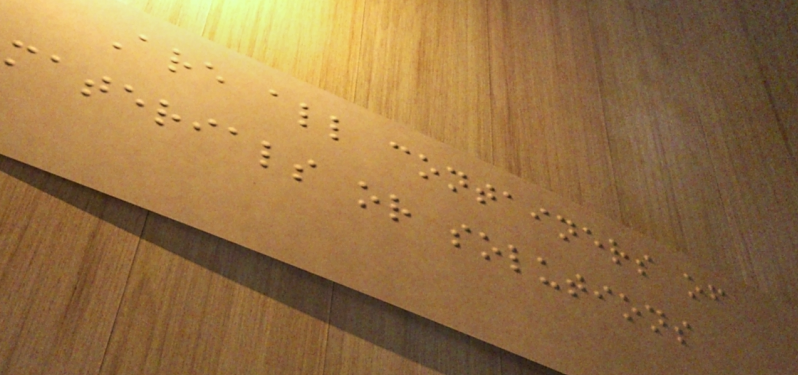Are all containers of
materials or solutions
